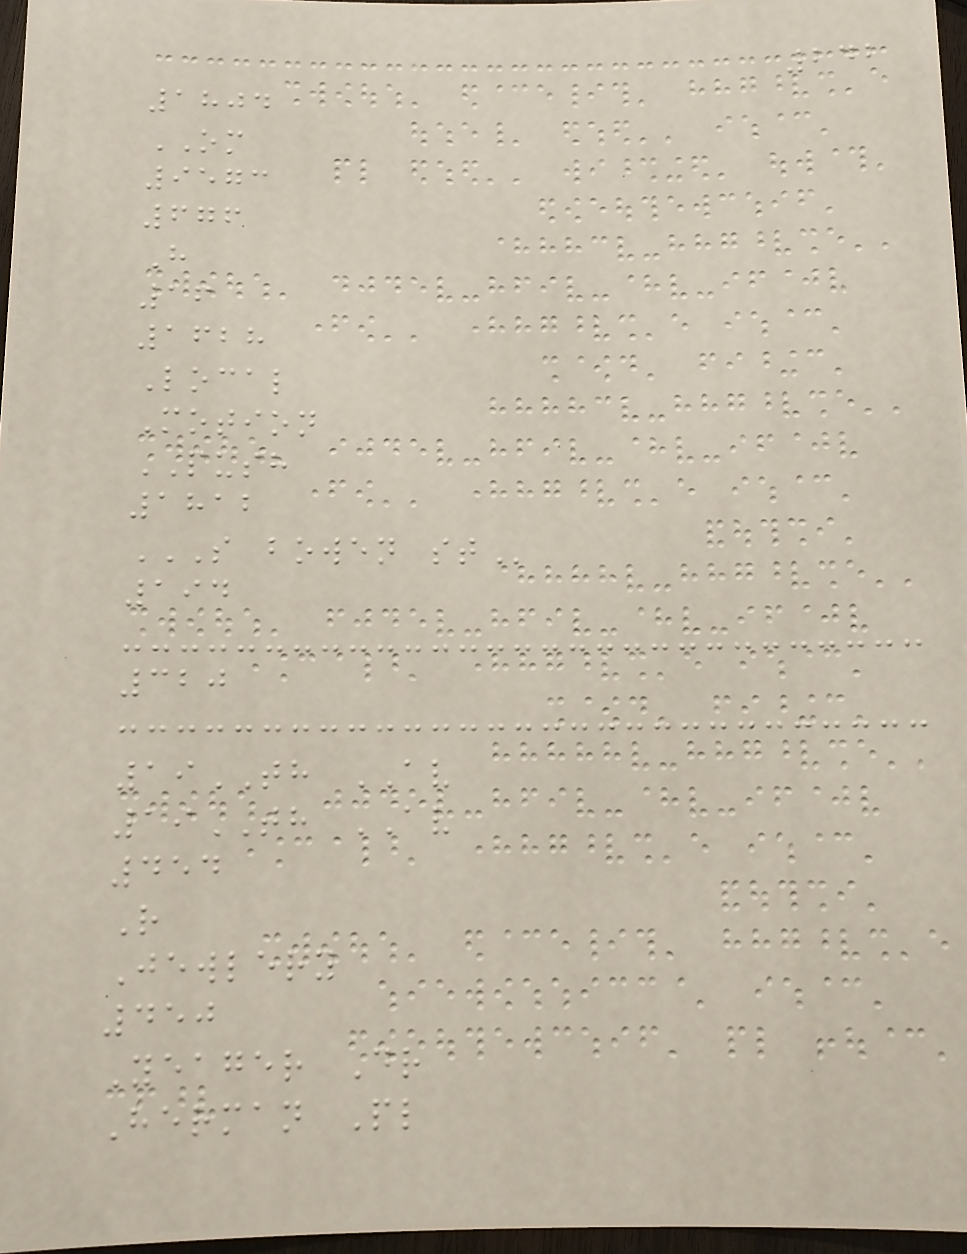242
1804
OM
9573
676
H
16
1628
Local
Motion
PUSH
1812
S BOWEN ST
194
320
19TH AV
19TH AV
454
R
Jewlery
450
Yeager Dr
Herman Pl
